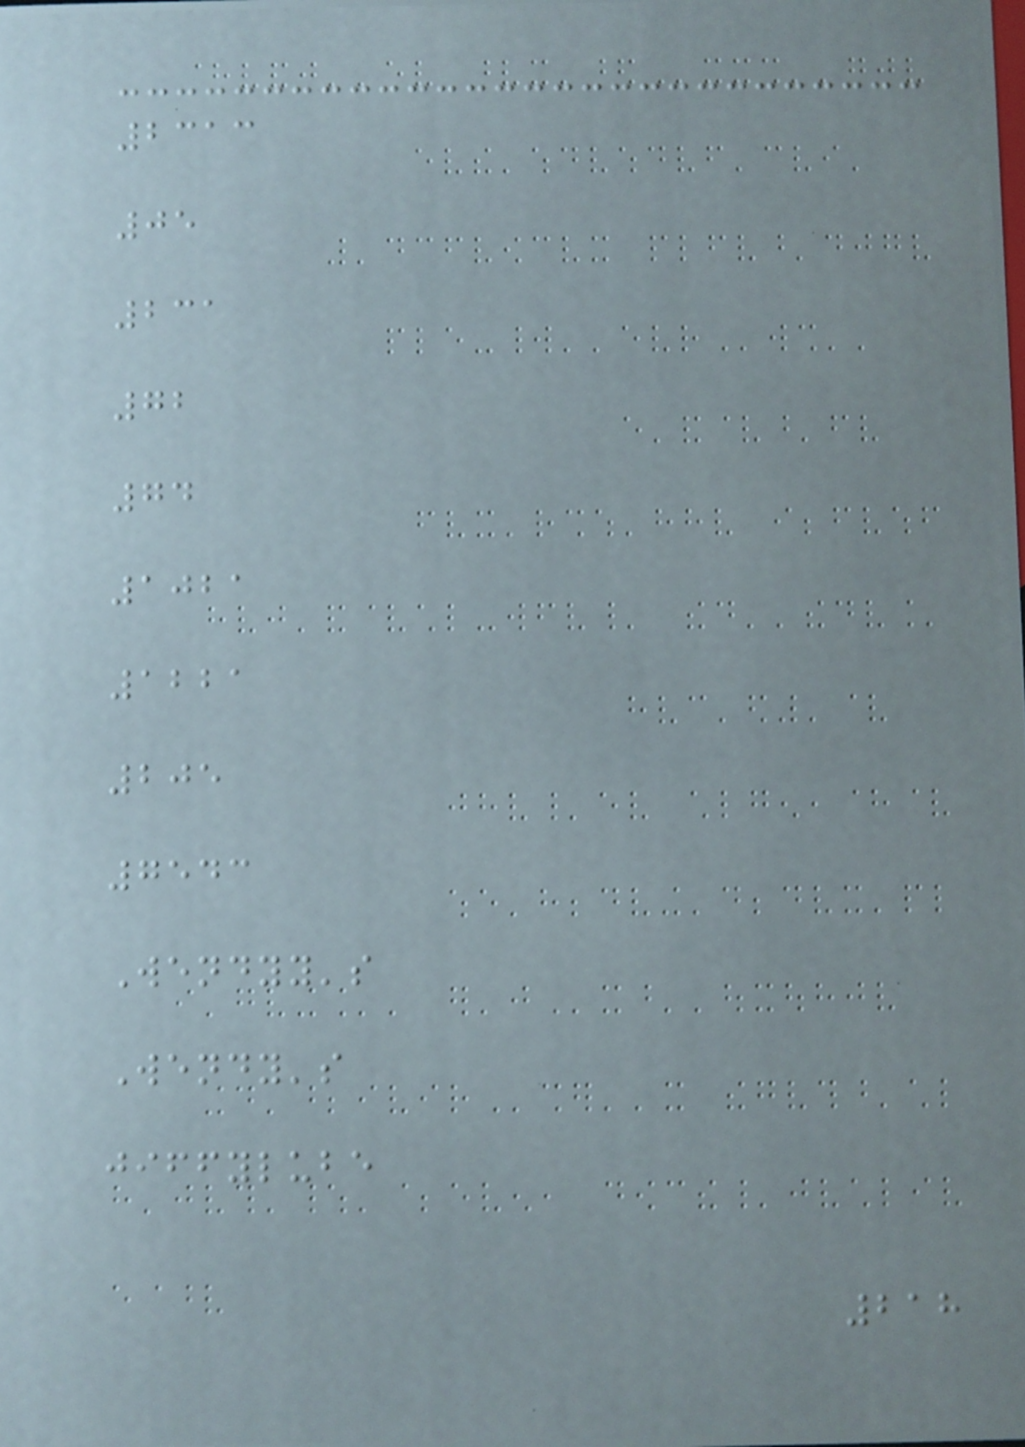2313
05
231
72
74
1021
1221
205
7543
Wendyy's
Wendy's
jiffylube
218
